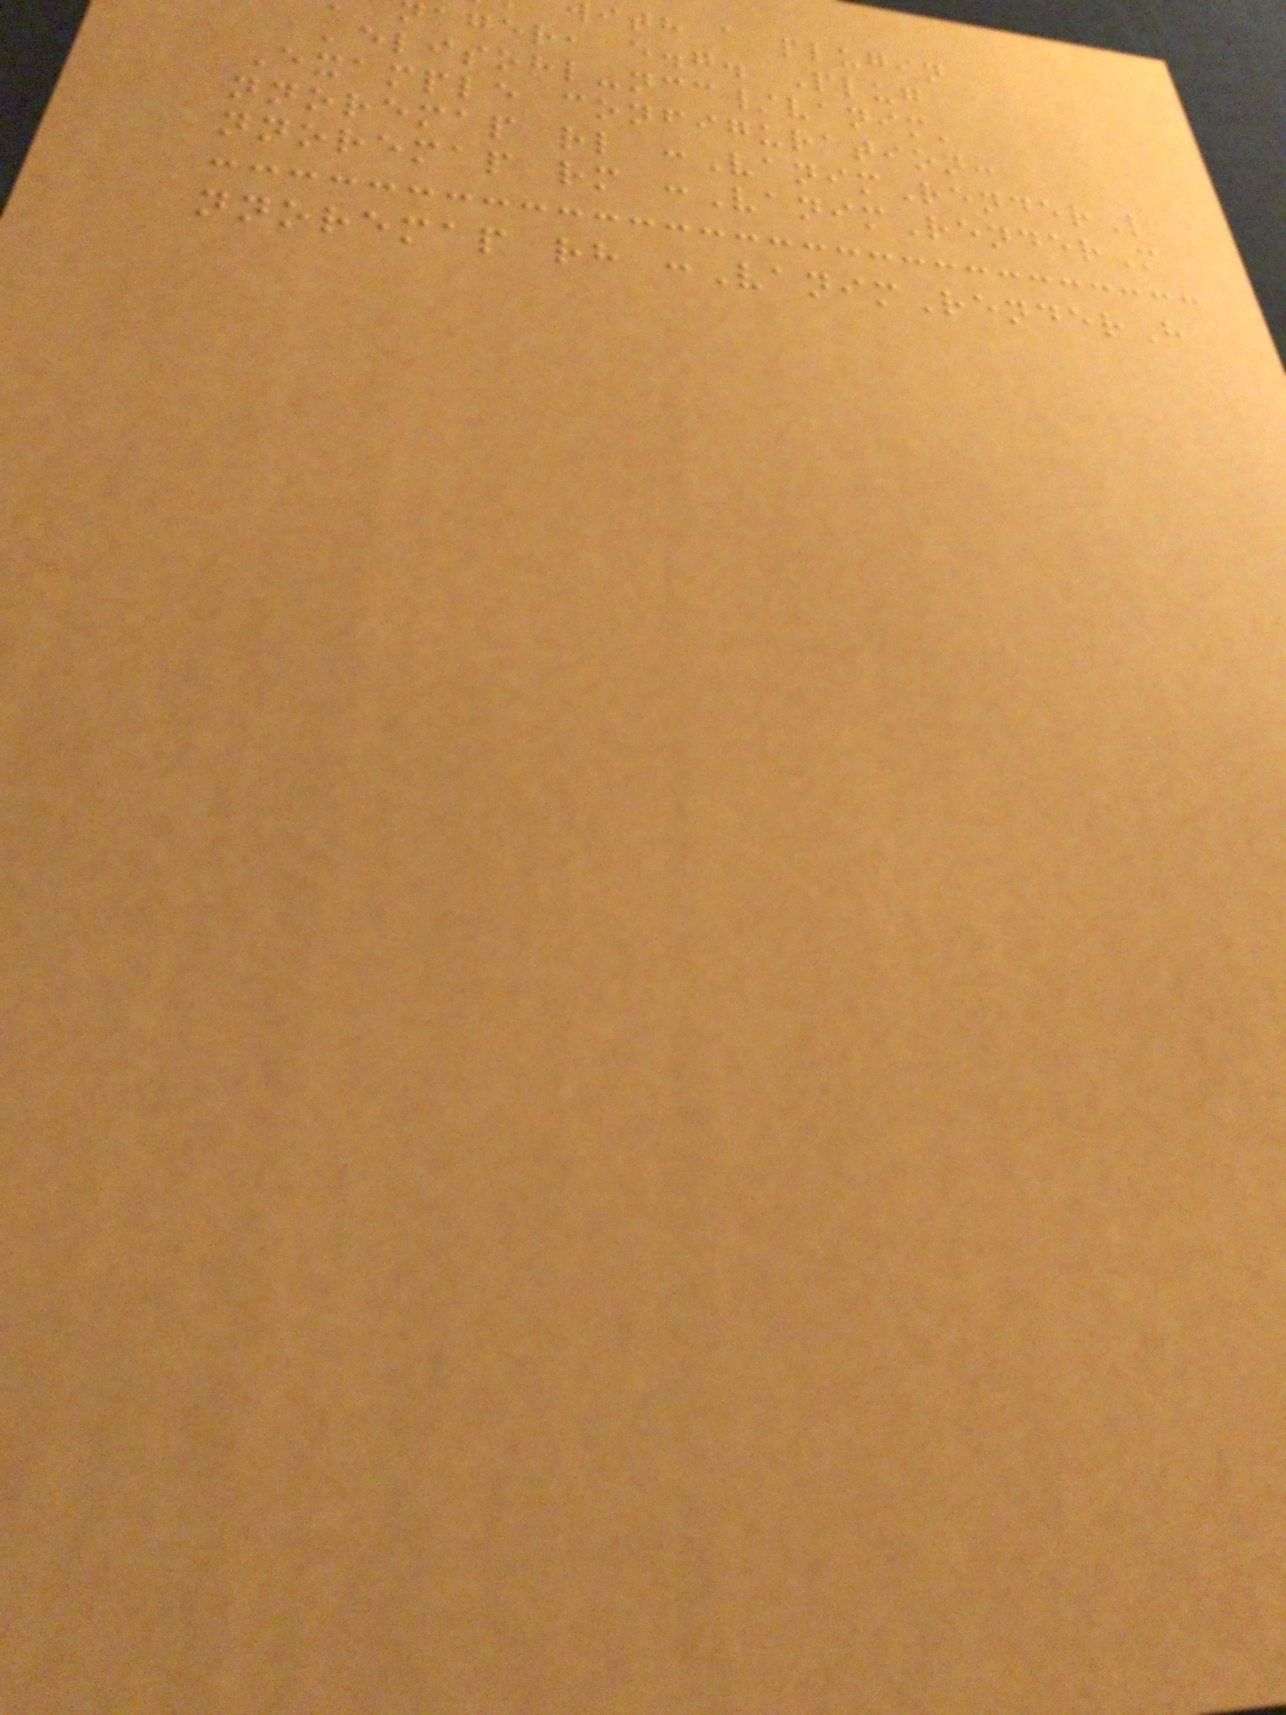ith a plugin
ager, e.g. Plug
'elisohl-ncc/vanim'
Example configuration:
nnoremap rl :VanimRenderL
nnoremap rm :VanimRenderM
nnoremap rh :VanimRenderH
